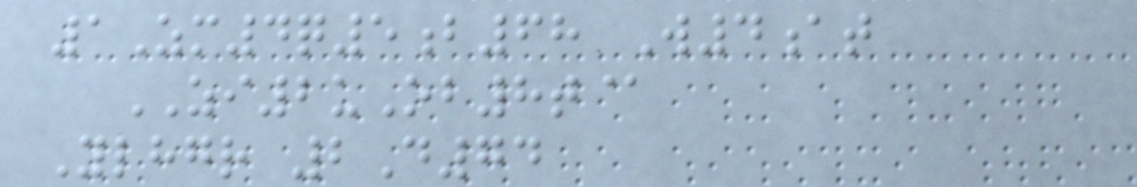1Zm4q5b68 W4at
ZI2uOb8t@
Ylhgr 2D74
